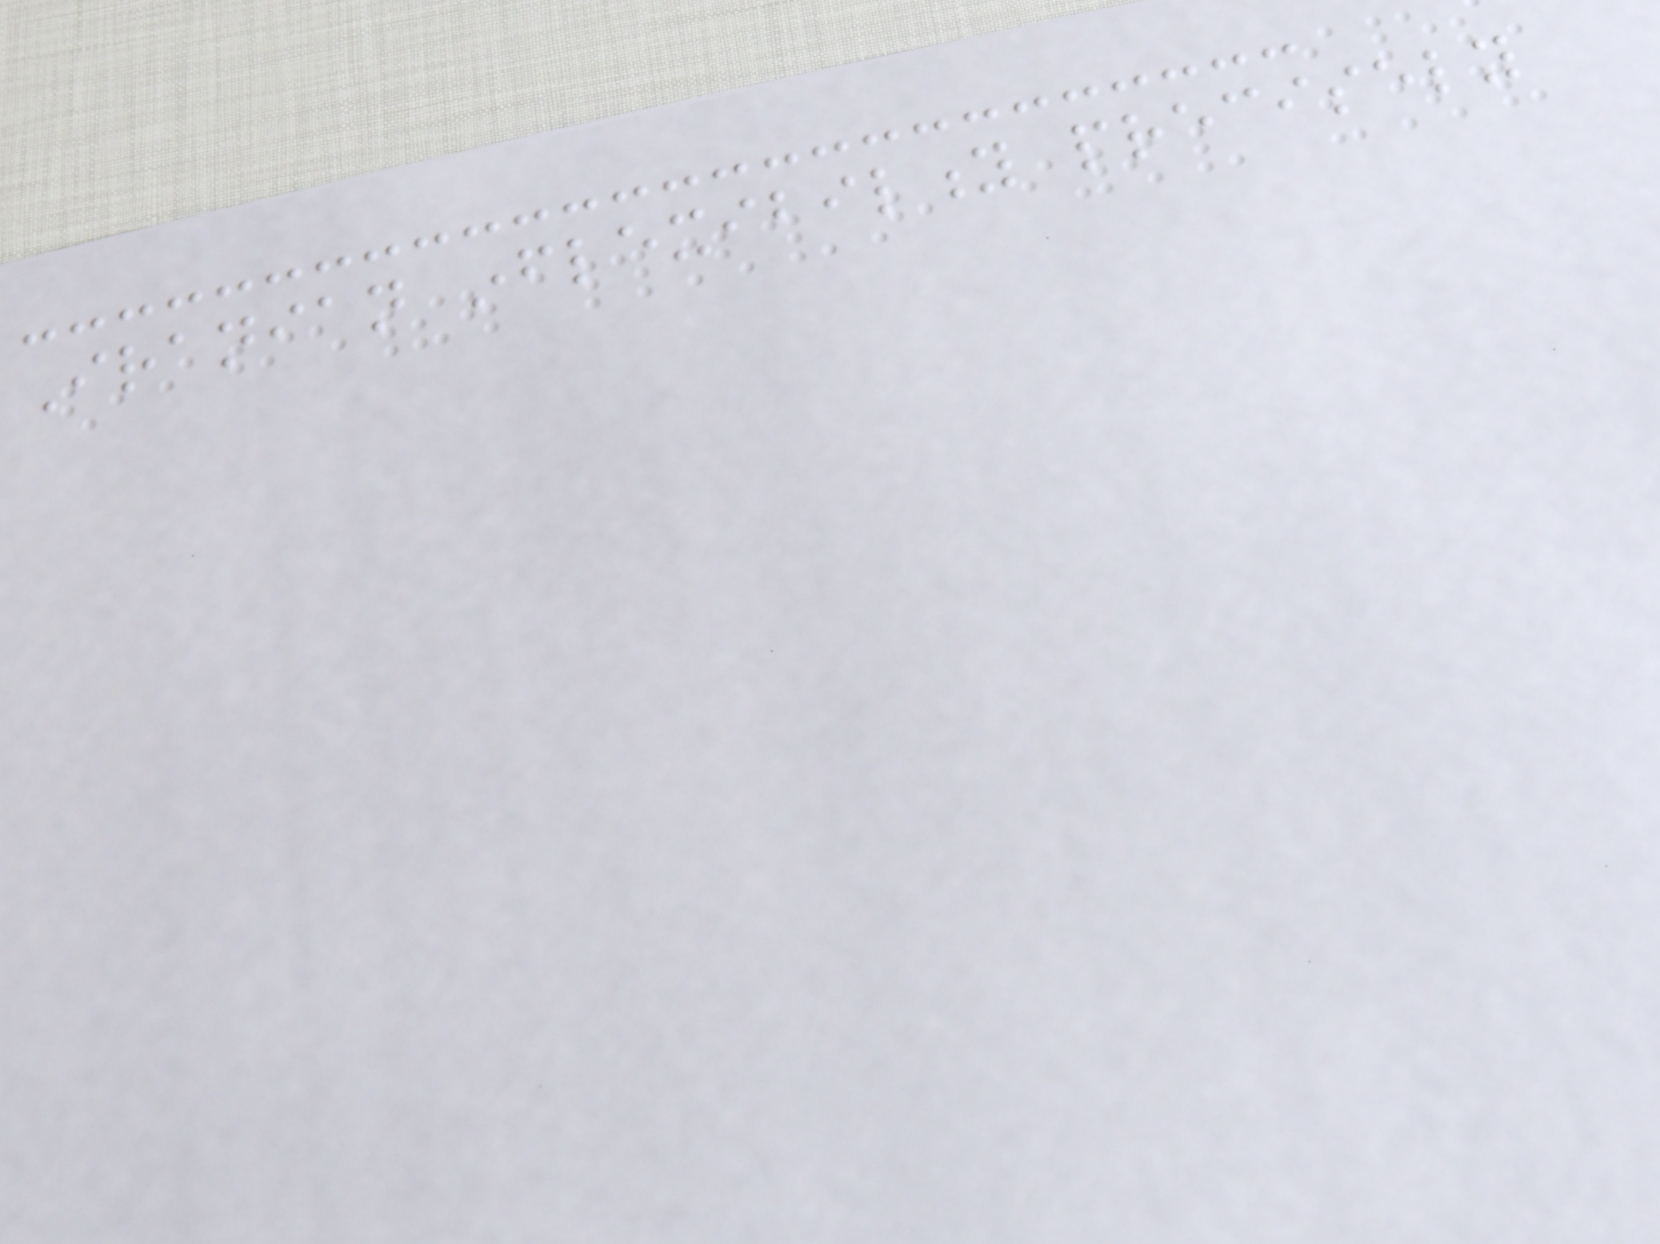Iranian inflexibility precisely
